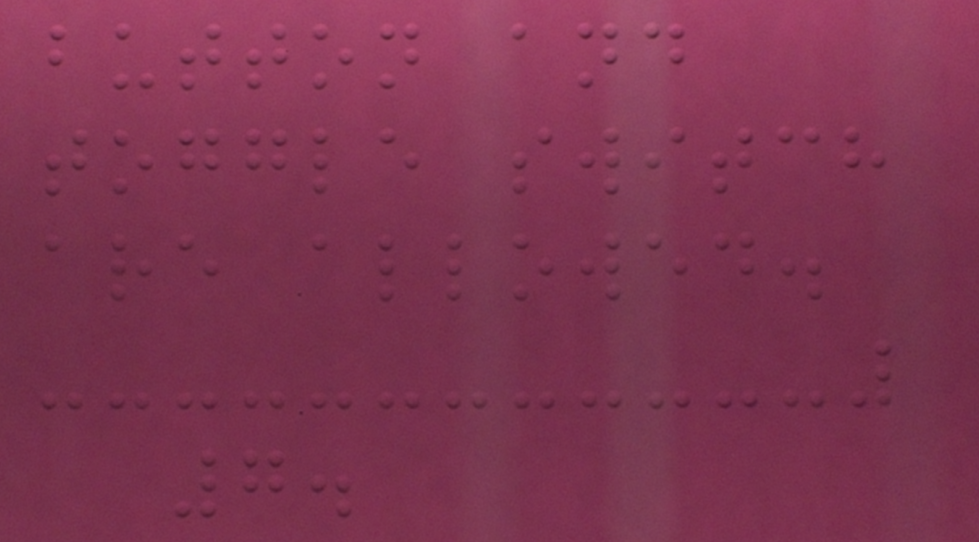button and
toggle switch
are allowed.
7.
